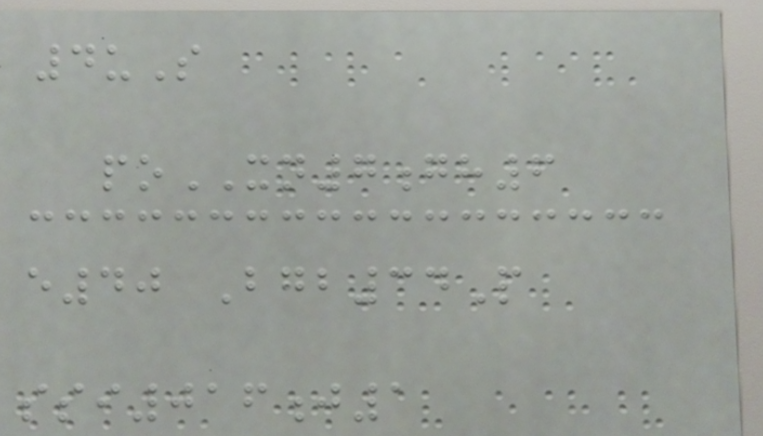4uS
poXN7gh6
e40 Bgb34P
ssi016j1
